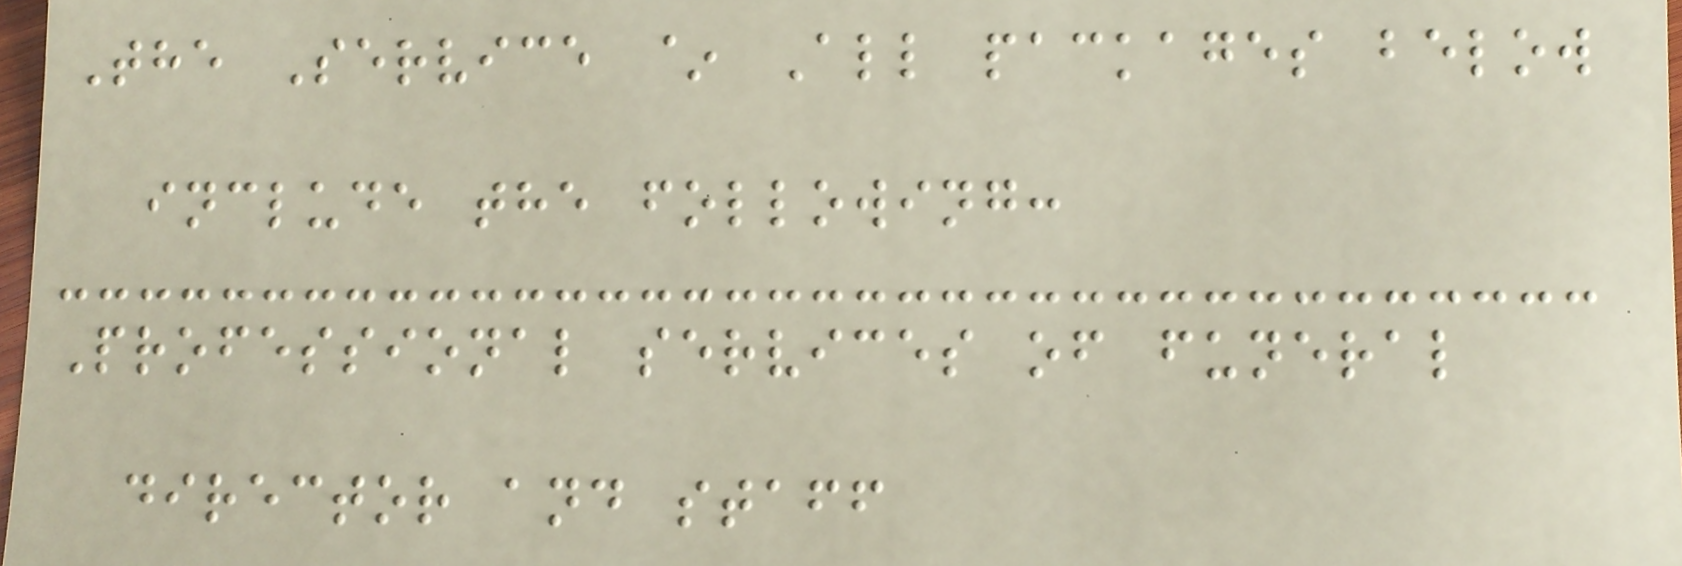The Service ~ All packages below
include the following:
Professional services of funeral
director and staff
